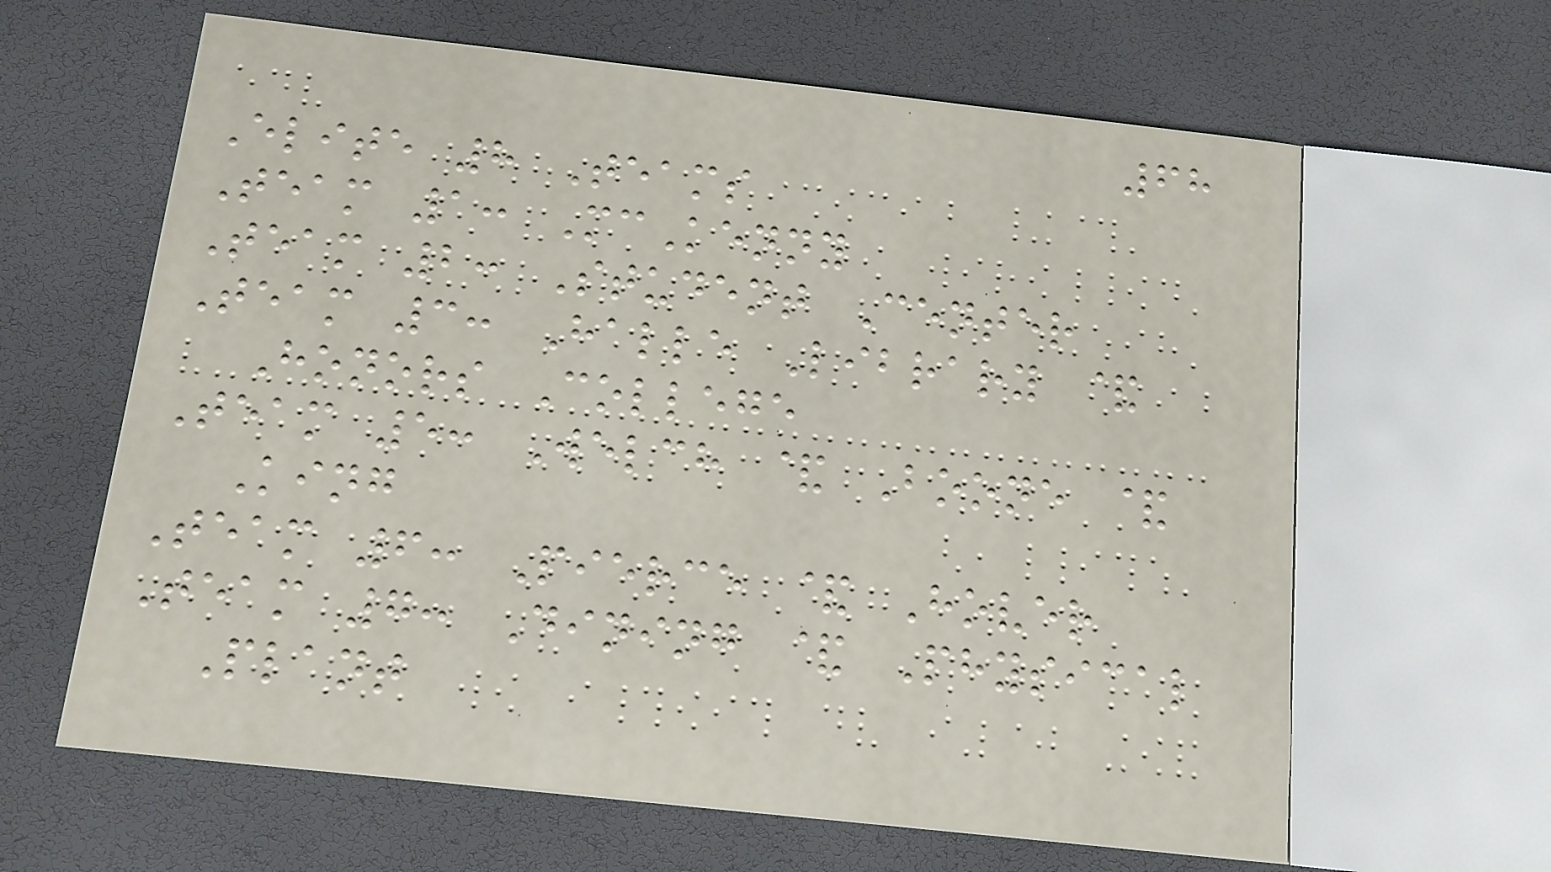68
Elite 8 Teams
Team 1: McKenny
Team 2: Student Center
Team 3: Halle Library &
Honors College
Team 5: Welch & Boone &
King
Team 6: Pierce & Hover
Team 7: Dining & Physical
Plant
